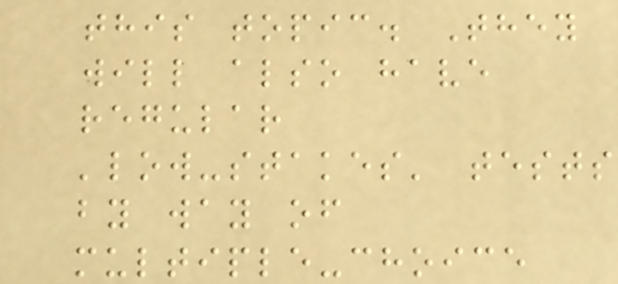this topic. They
will also have
regular
'low-stakes' tests
by way of
multiple-choice
